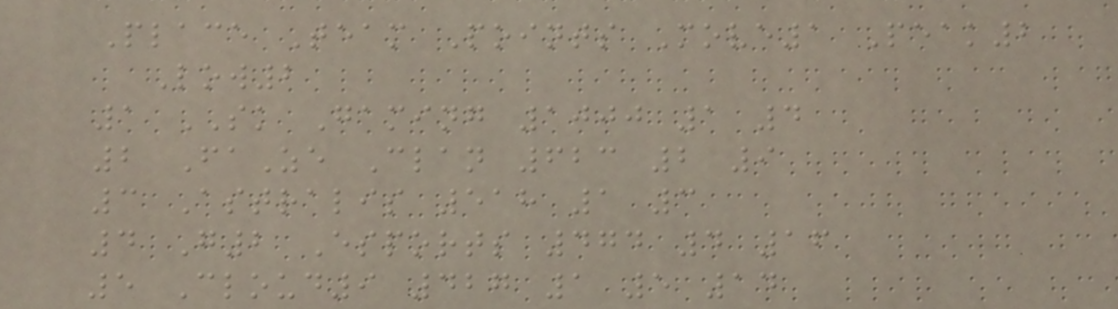Place Team Points Move1 Peak2
Low2
1 SK Gaming 1000 1 4
2 FaZe Clan 623 2 9
3 Astralis 518 1 3
4 G2 Esports 474 4 16
5 Cloud9 427 1 5 14
